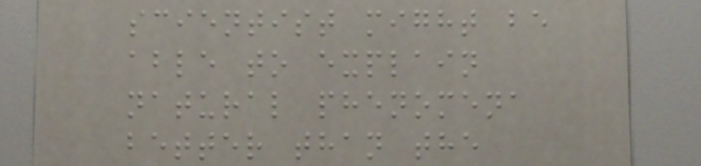scientist might be
able to explain
natural phenomena
better than the
